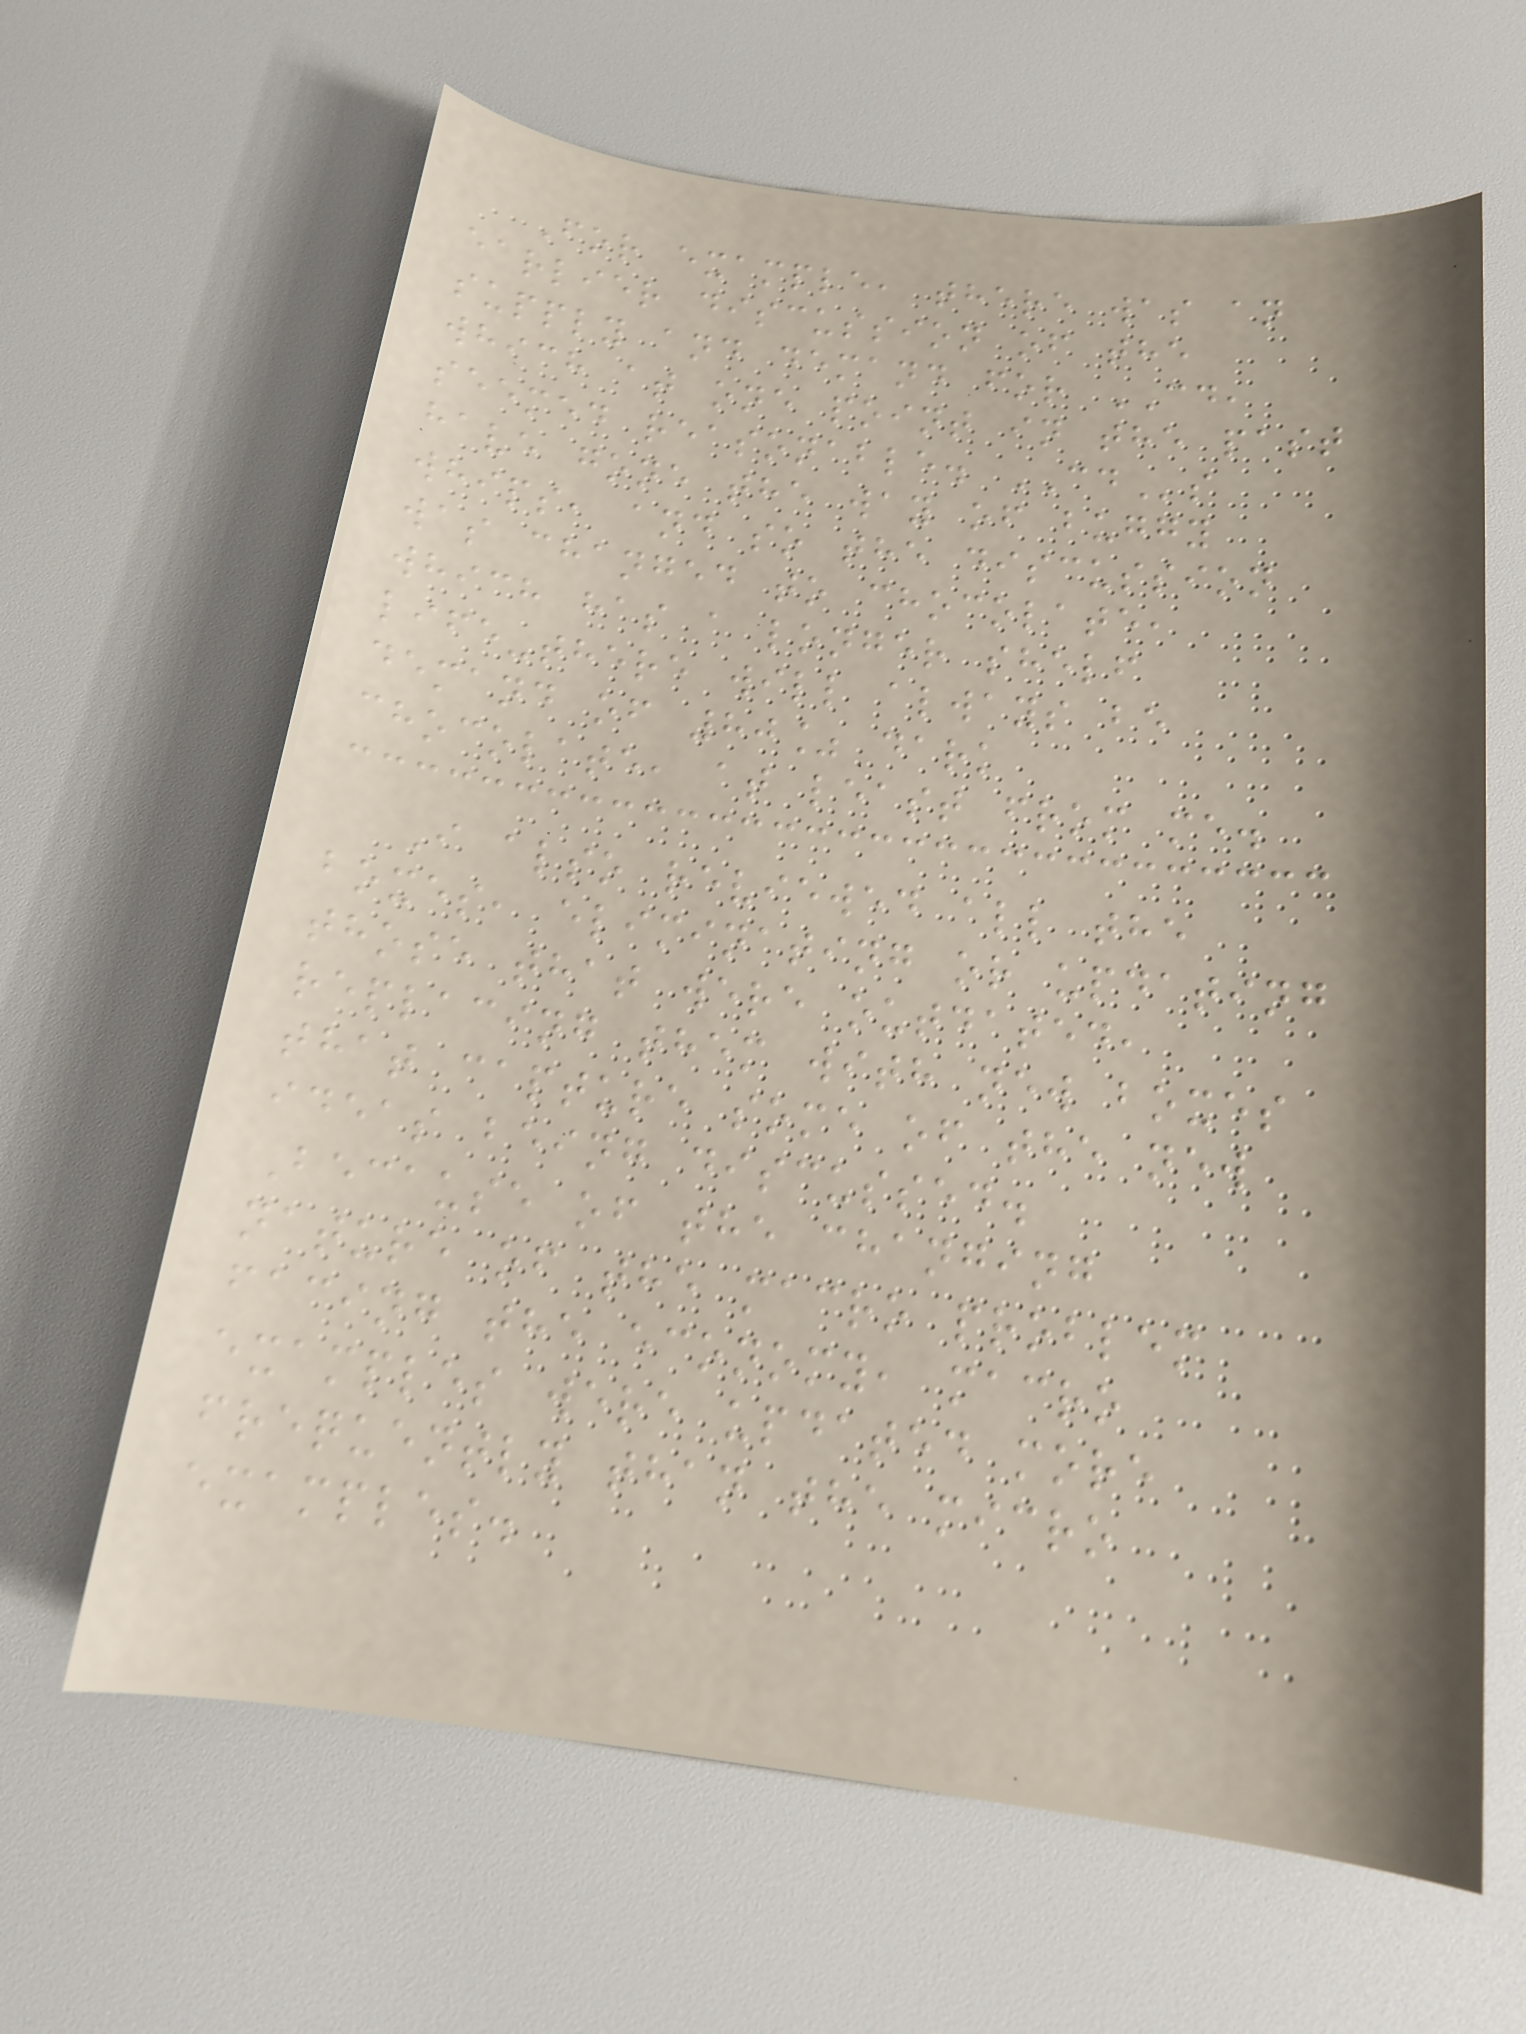For example, there was an
earlier discussion of the
supply and demand for CD,
which at one point in the past
seemed reasonable. CDs
have gone the way of buggy
whips, and so the discussion
was changed to chocolate,
which has a longer shelf
life-there will always be
demand of 80% dark
chocolate, at least from me.
I also reviewed all the
boxes, eliminating or updating
those that were outdated,
replacing them with new boxes
that capture some of the new
ideas being discussed.
Because of the changing
nature of the macro problem
facing the economy, macro
examples were updated more
frequently than the micro
examples.
